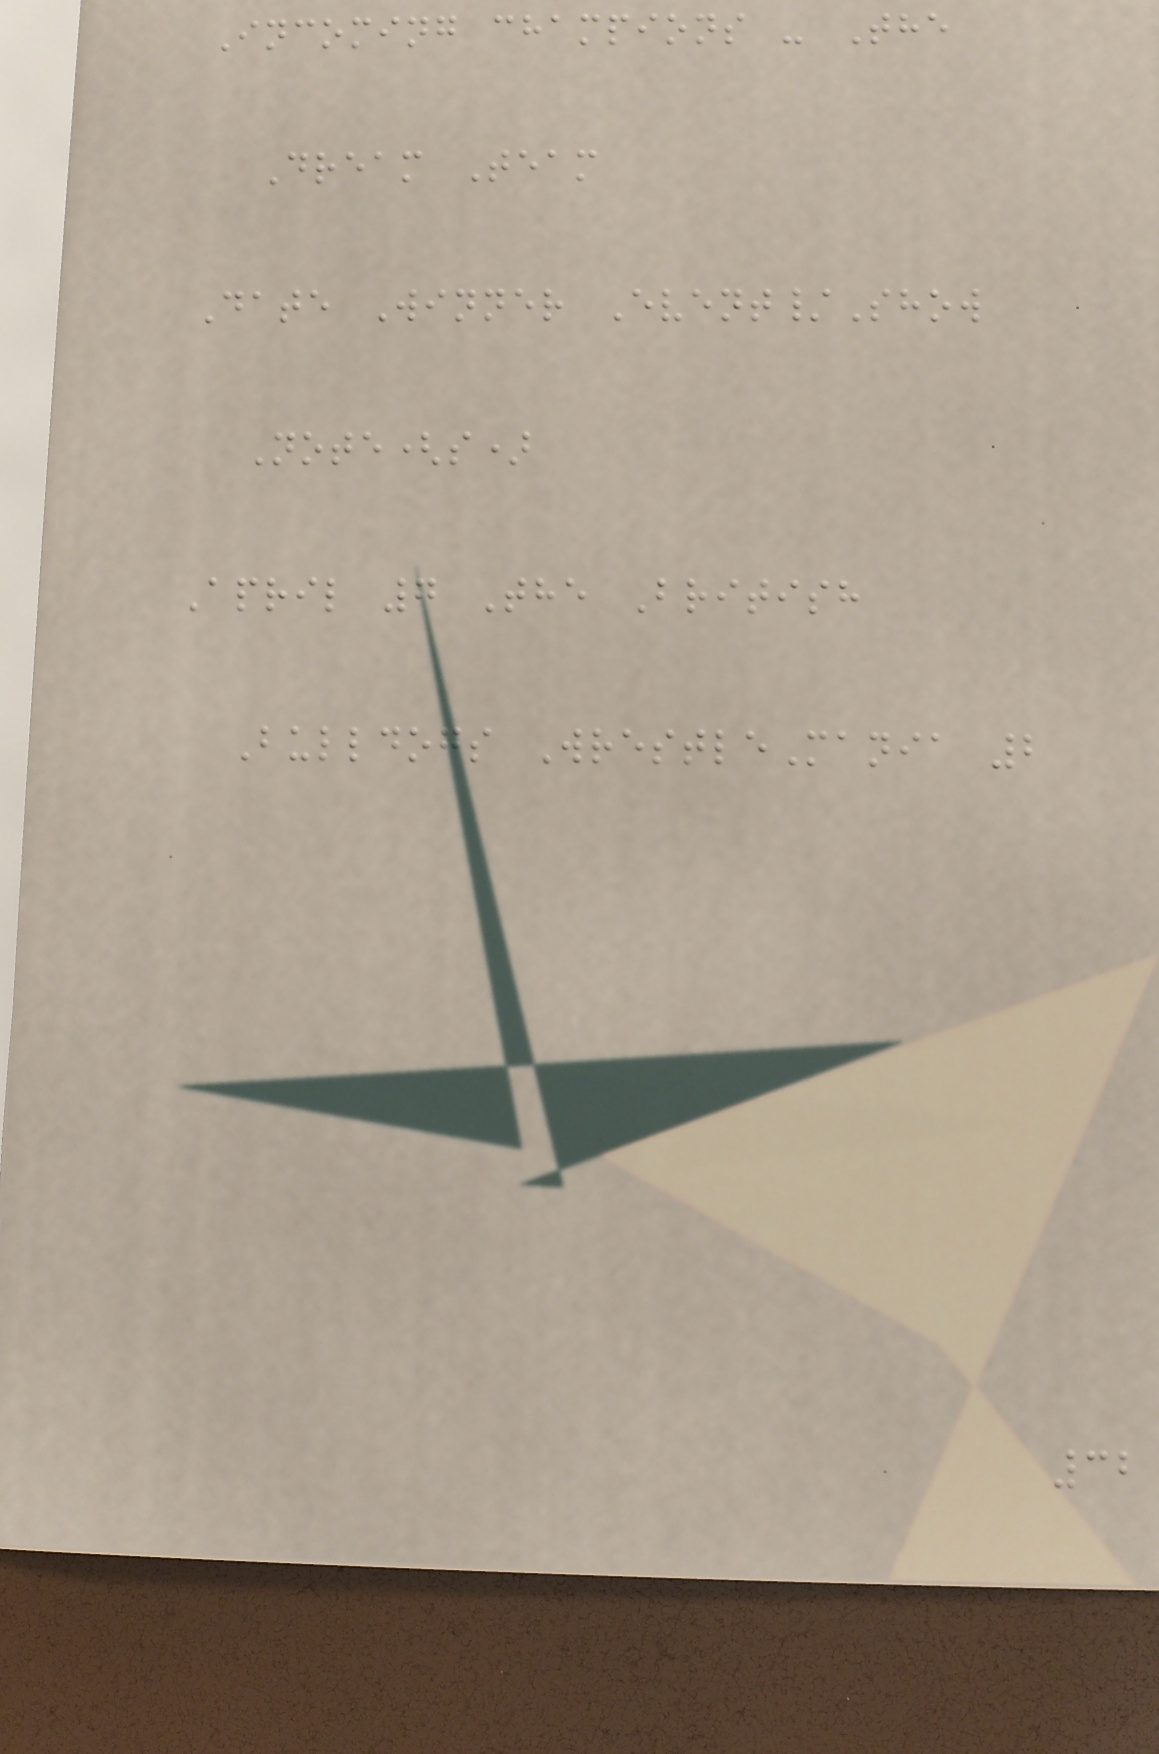Incoming champions - The
Dream Team
Date Winner Event/Show
Note(s)
April 7 The British
Bulldogs WrestleMania 2
32
